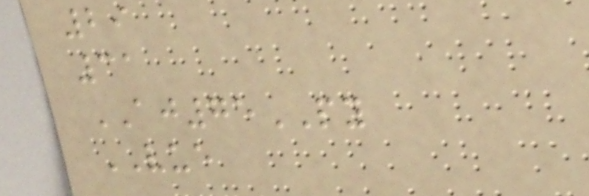29
31
AJ75PY
VUE
